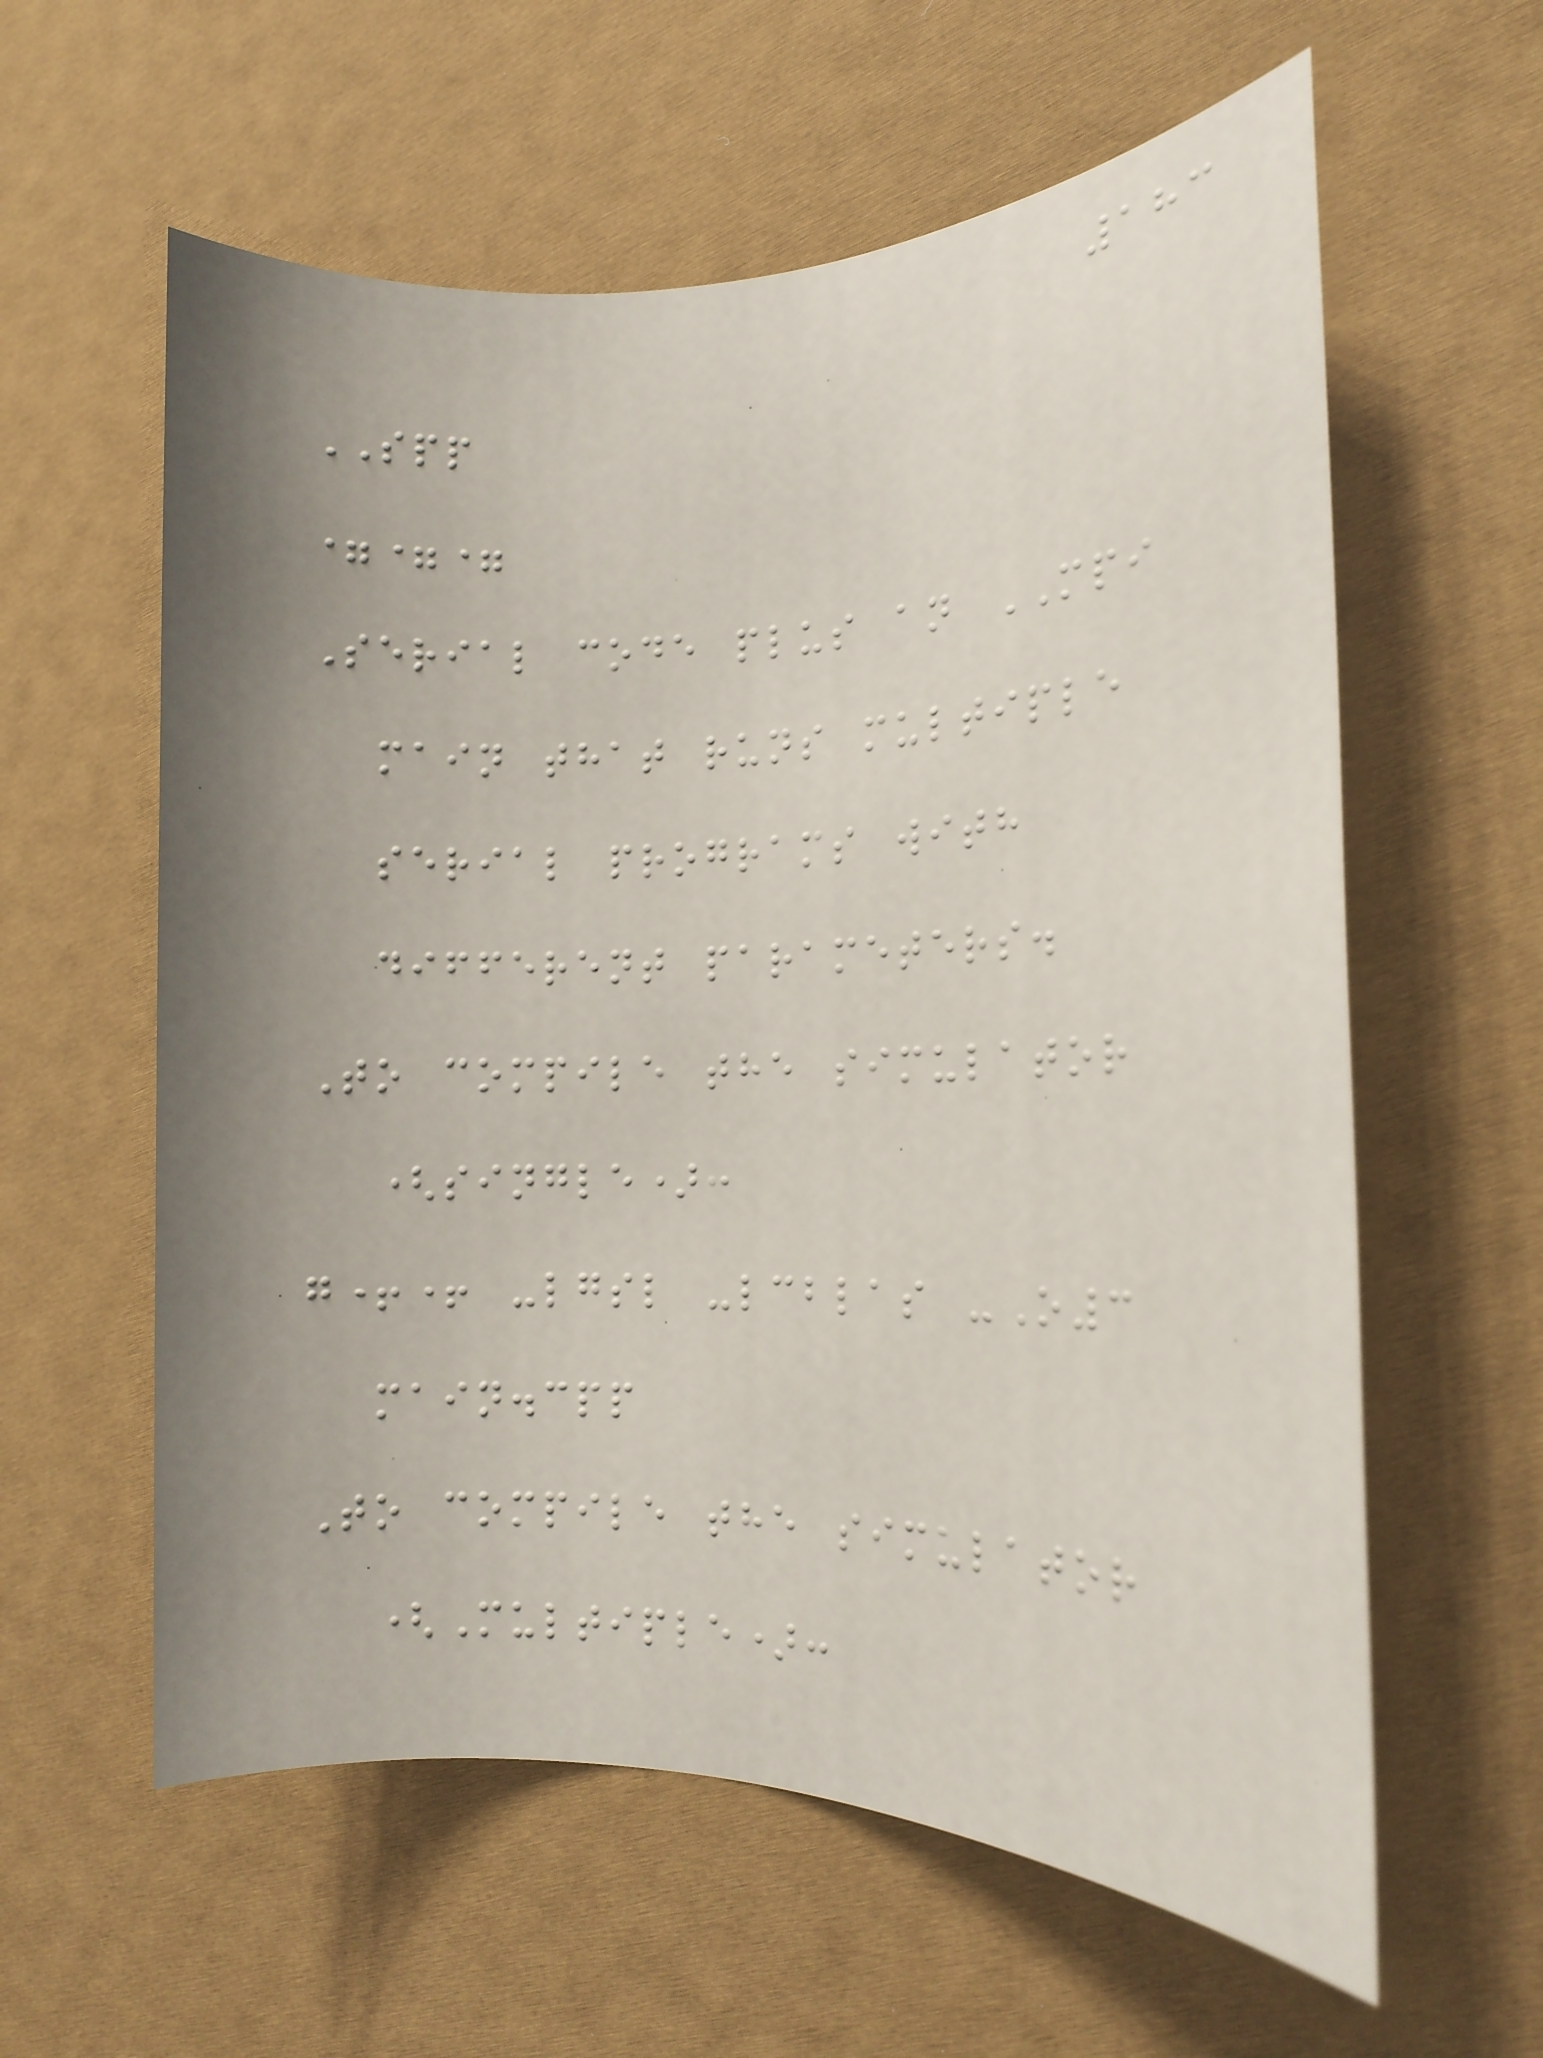183
SPP
===
Serial code plus an MPI
main that runs multiple
serial programs with
different parameters.
To compile the simulator
(single):
g++ -lgsl -lcblas -O3
main.cpp
To compile the simulator
(Multiple):
